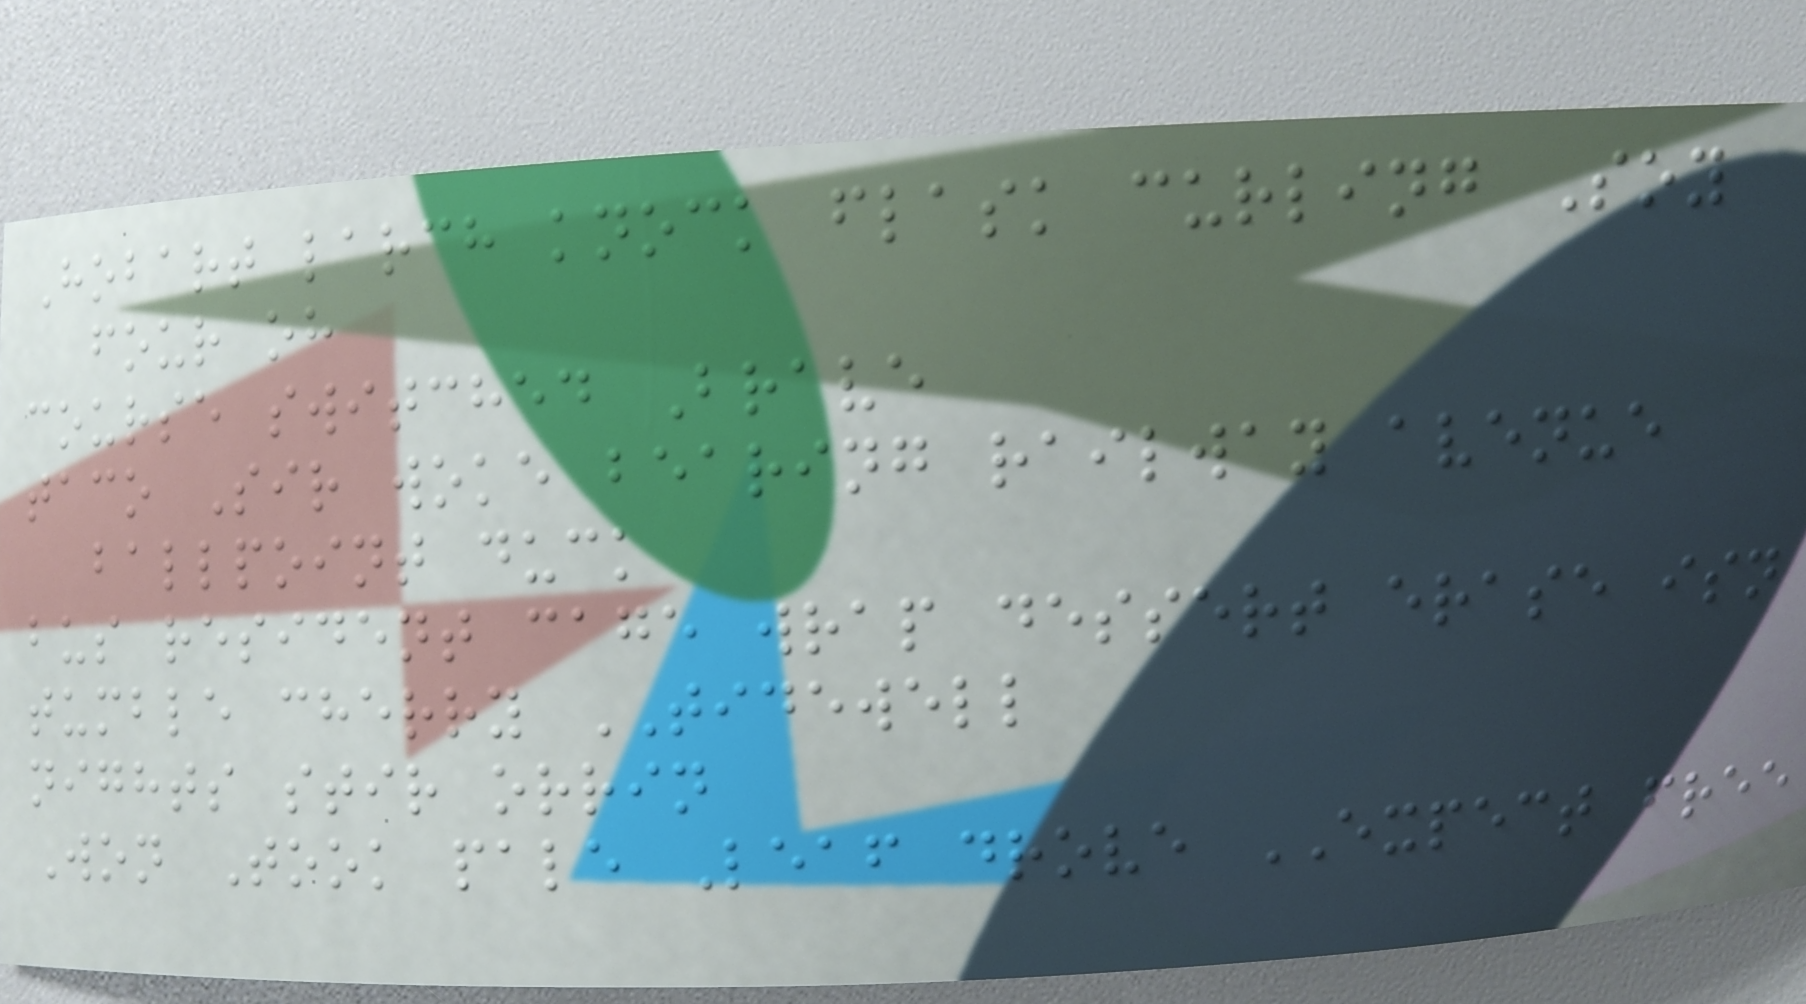Hobart larch knock flask curling Soy
four oh
course switched Brave
taco Sir woke bearing railway avenue
ballpoint duck
bus resident cage wrap dessert erase isn
tumble cherry TIDEWELL
nights stir orrin
Won Took pale Leaf drove EXPECT free
